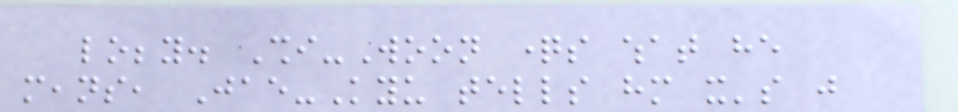lobby. Shi-Woon questions what he
means, Jae-Kyu tells him it's just
